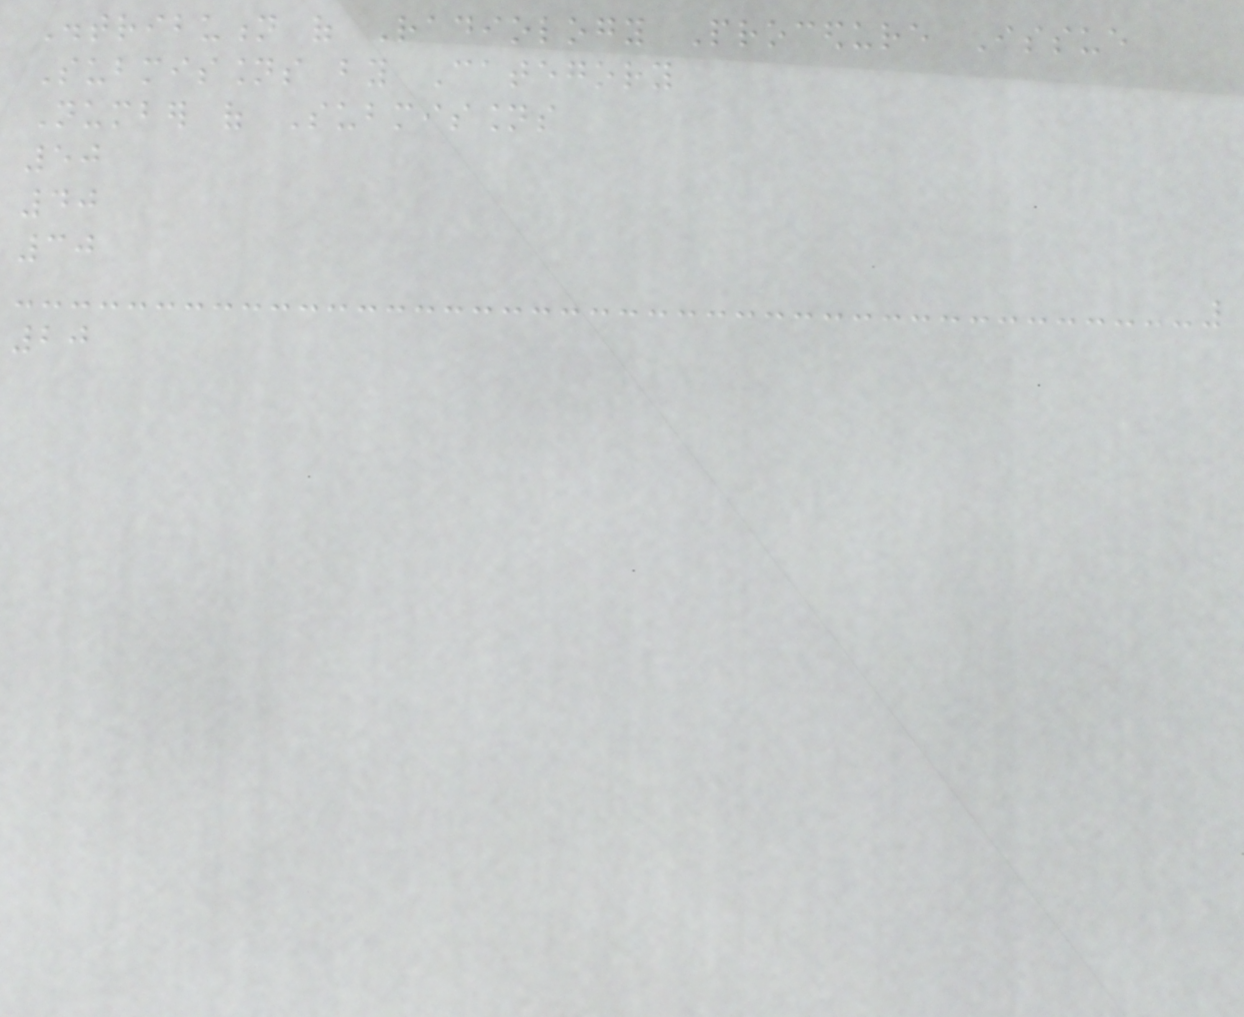Distribution of Radiology Procedure Issue
Submissions by Category
Number of Submissions
50
40
30
20
